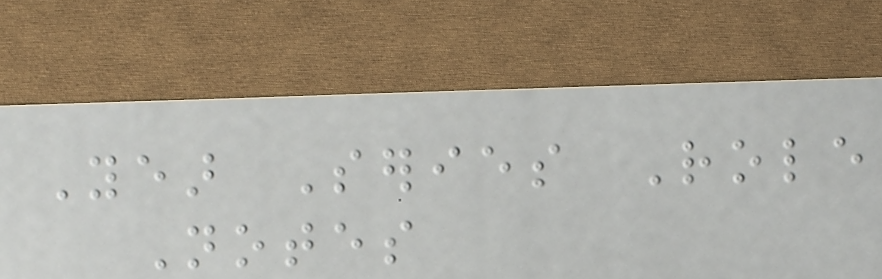Year Series Role
Notes
